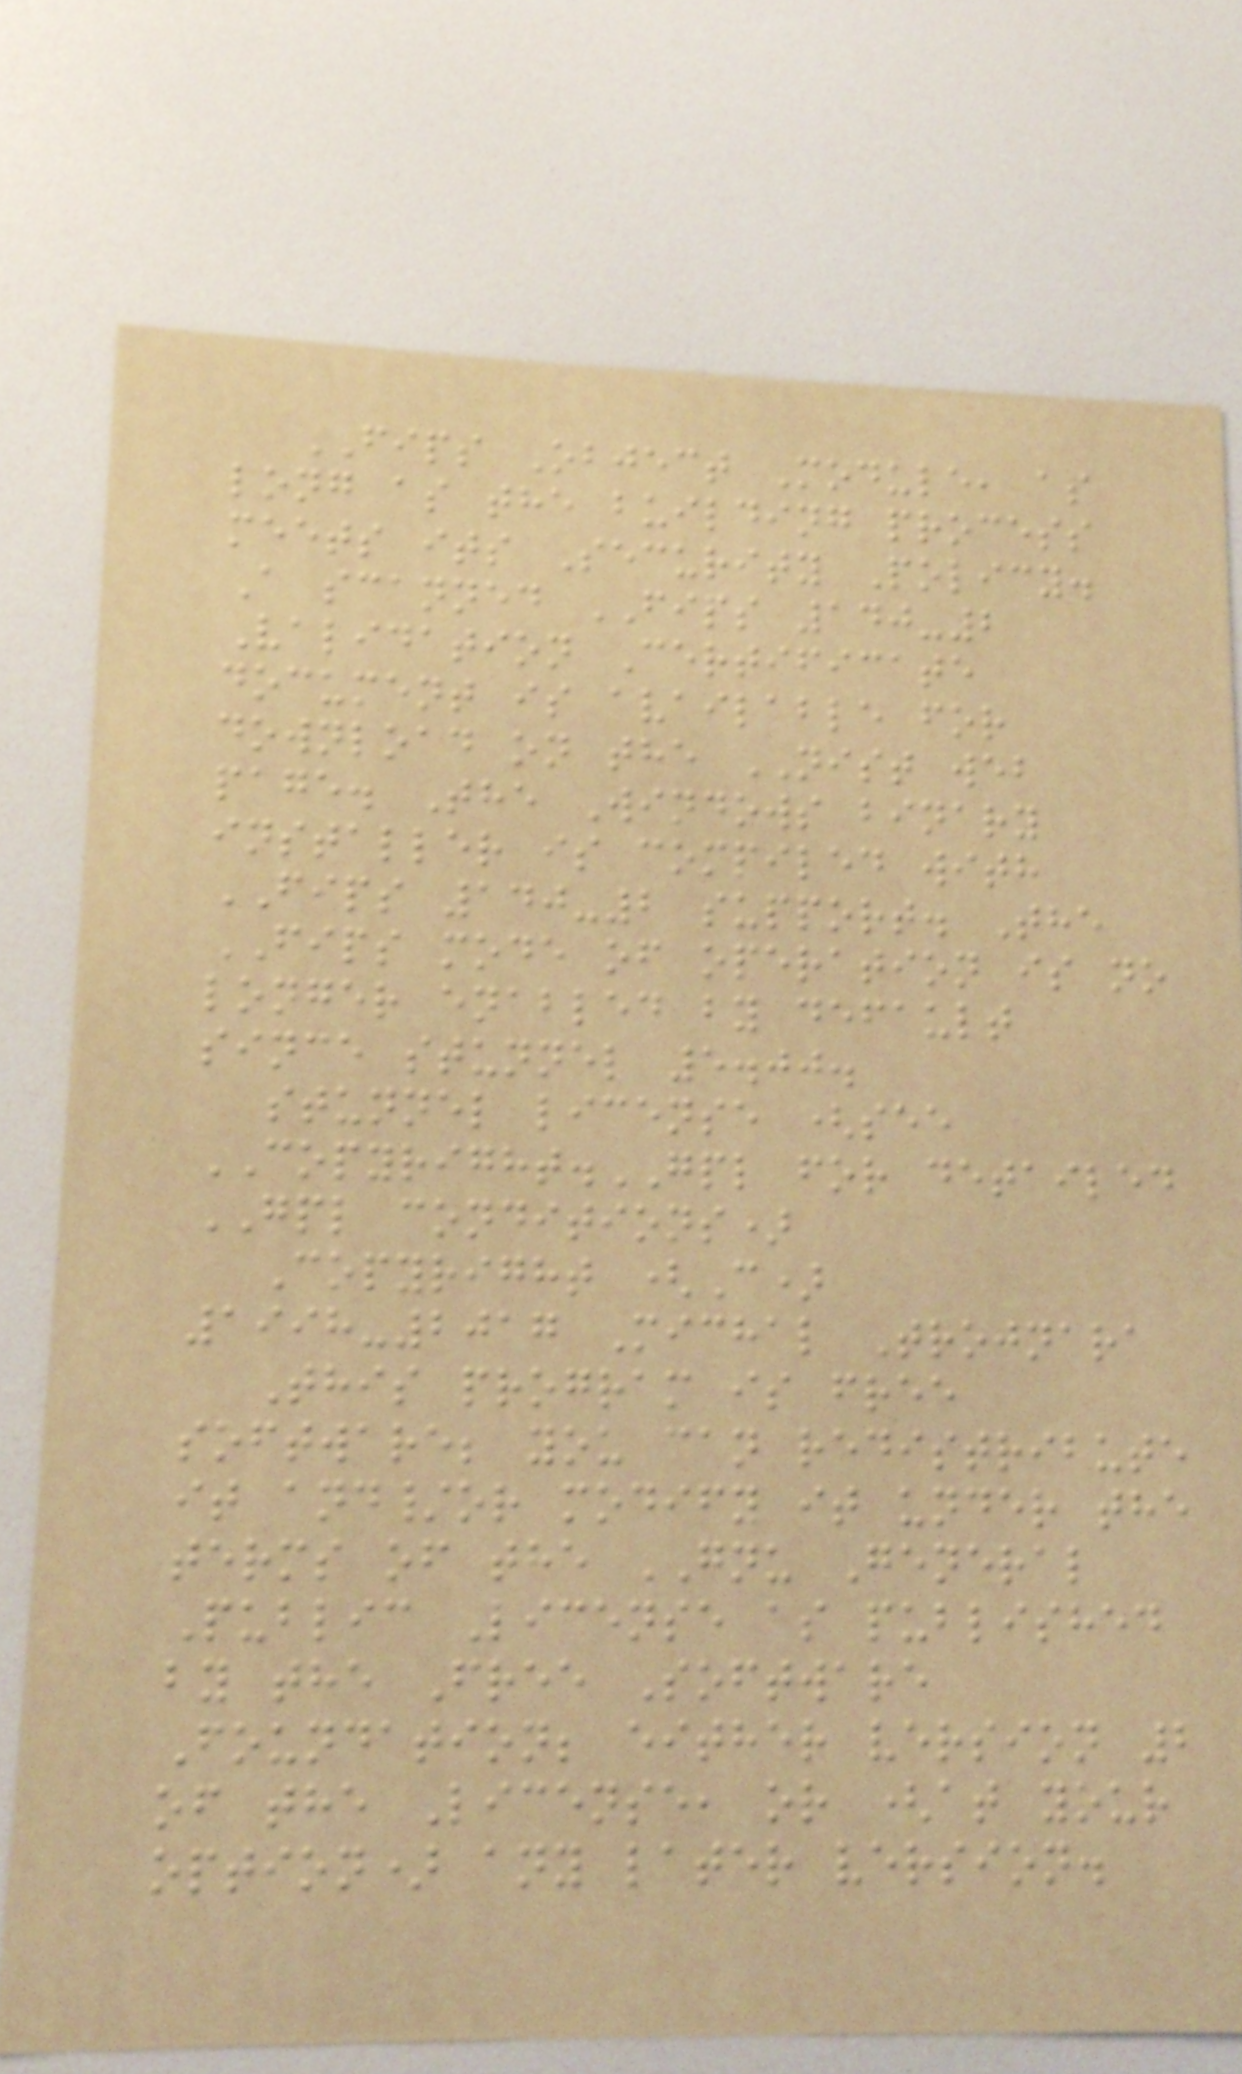FIPS Object Module, as
long as the building process
meets its Security Policy.
A scanned FIPS 140-2
Validation Certificate
document is available for
download on the NIST web
page. The Windows binary
installer is compiled with
FIPS 140-2 support. The
FIPS mode of operation is no
longer enabled by default
since stunnel 5.00.
stunnel license (see
COPYRIGHT.GPL for detailed
GPL conditions)
Copyright (C)
1998-2017 Michal Trojnara
This program is free
software; you can redistribute
it and/or modify it under the
terms of the GNU General
Public License as published
by the Free Software
Foundation; either version 2
of the License, or (at your
option) any later version.
